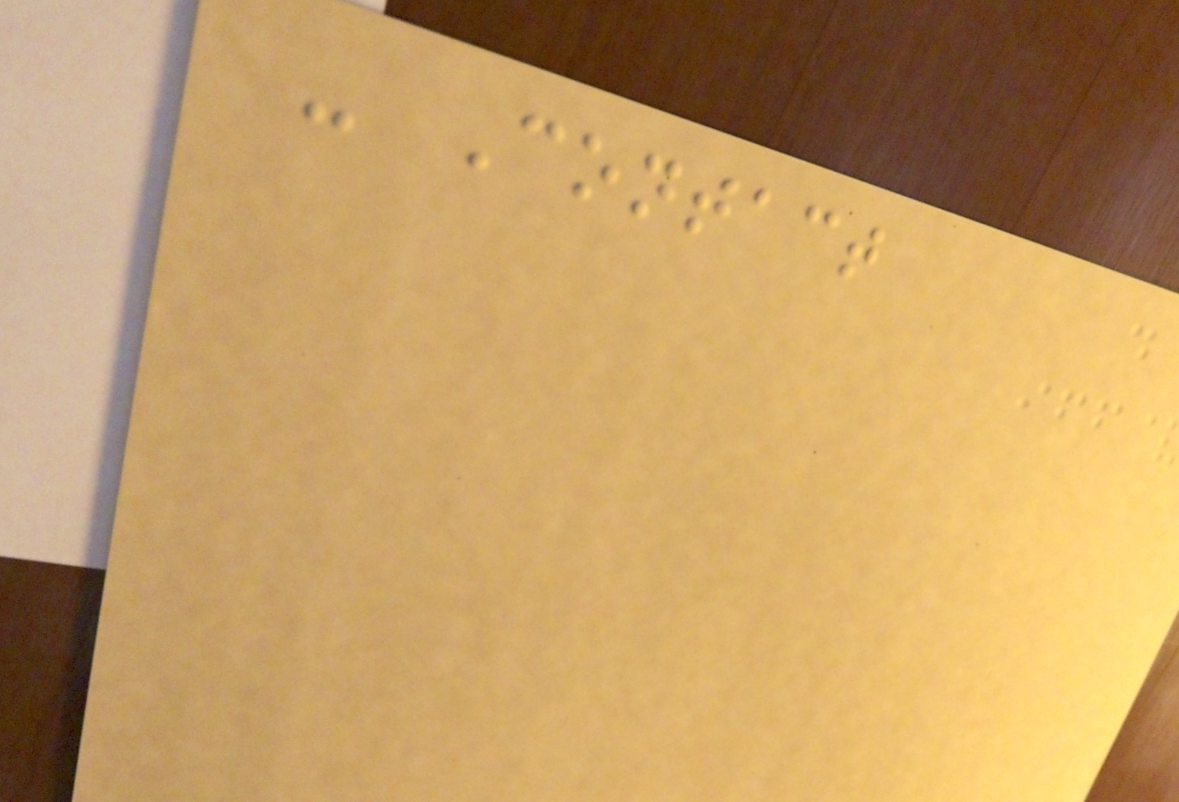- Contact
